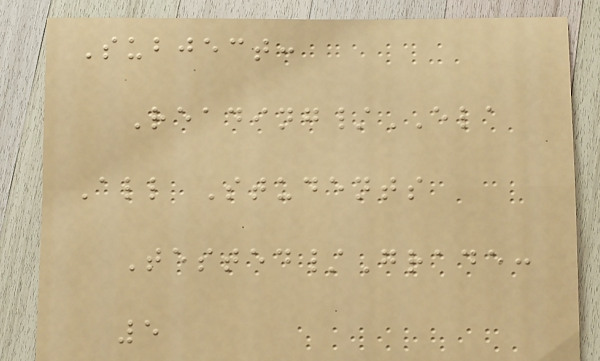Subject:
Reading/ELA
All Students
Tested/Grade:
5
